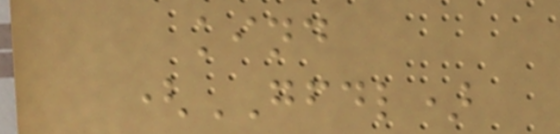kind
(GFDL)
